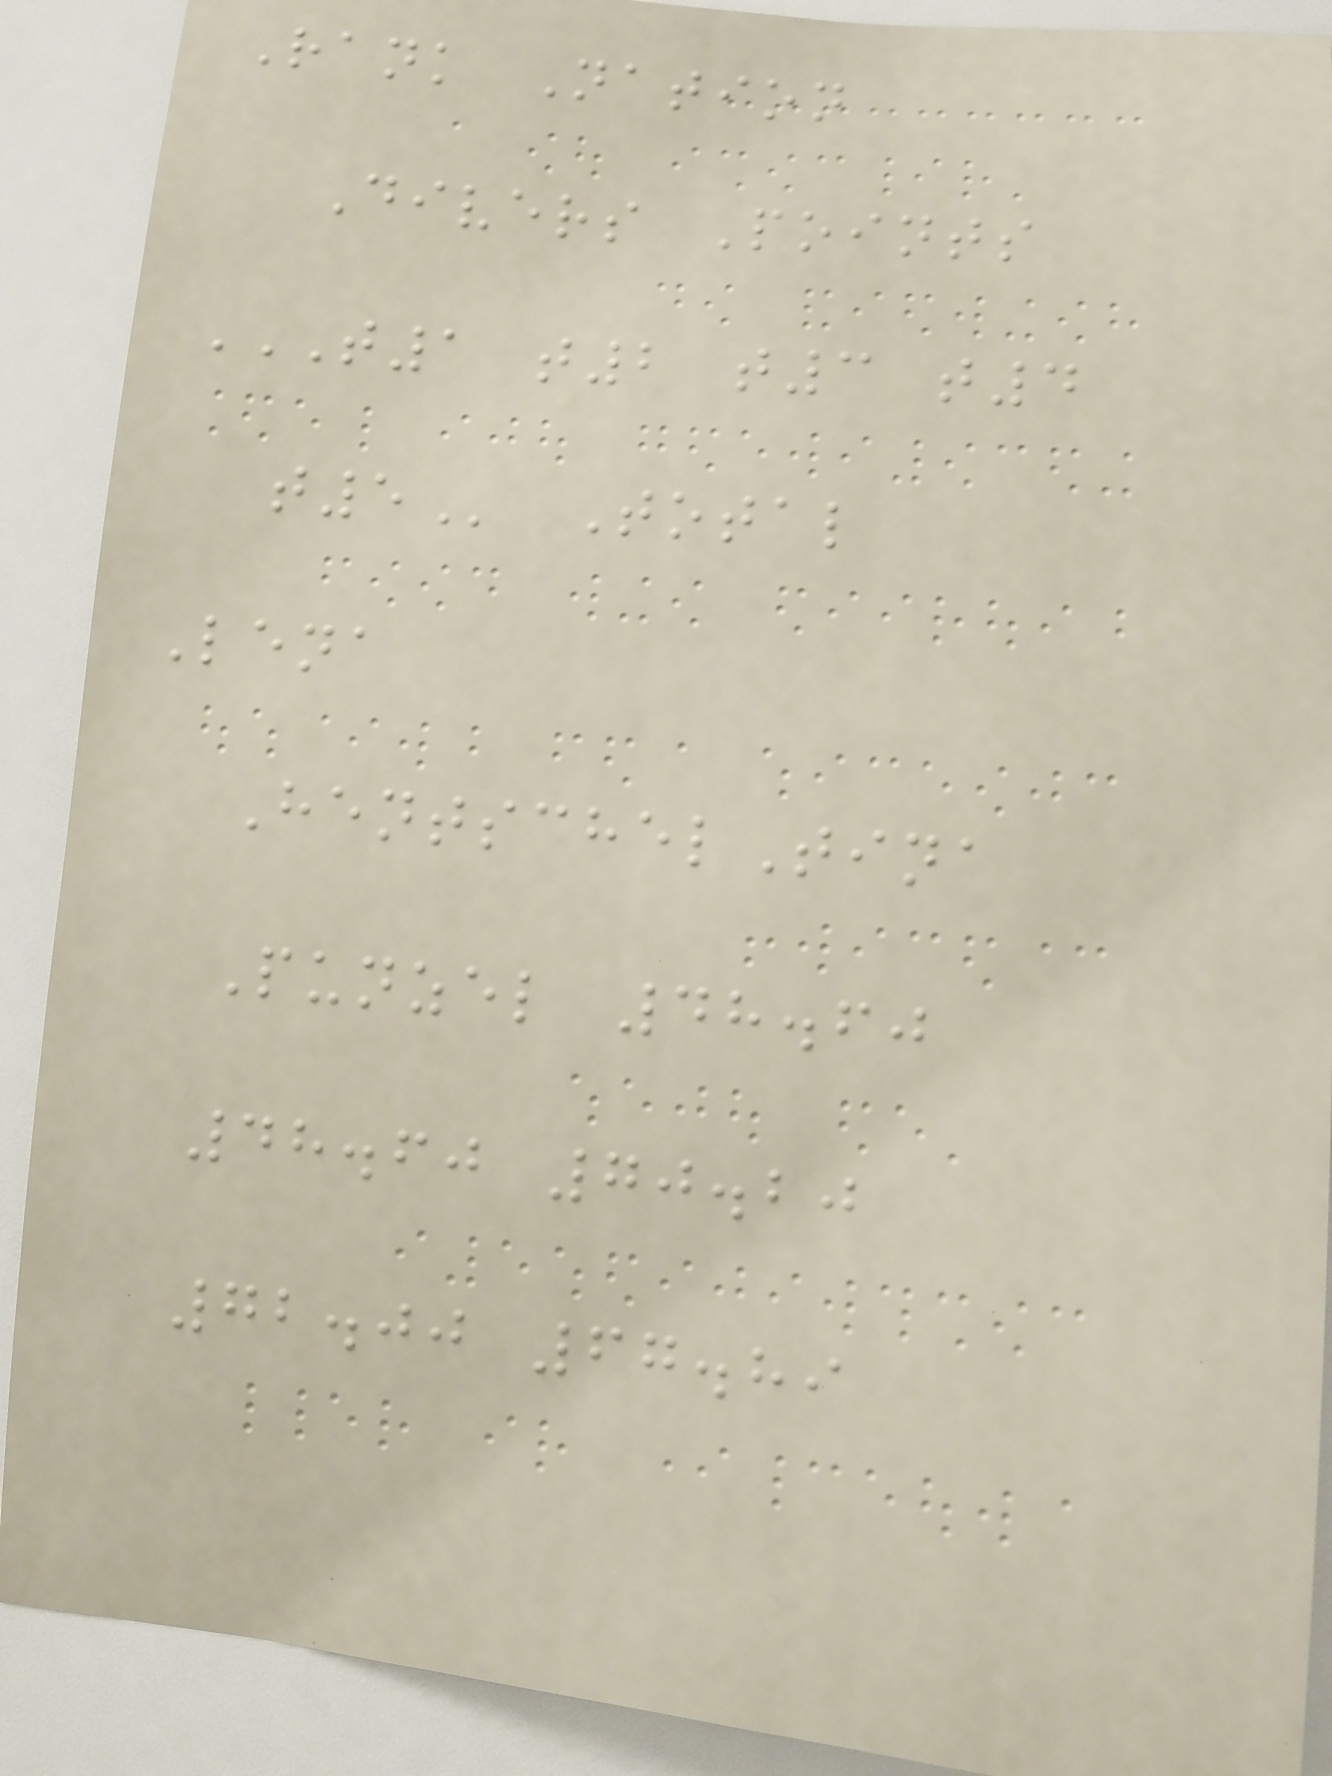Rank Nation
Divers Points
T1 T2 T3 T4
T5 Total
Lena
HentschelTina
Punzel 48.60
48.60 70.20
72.00 67.89
